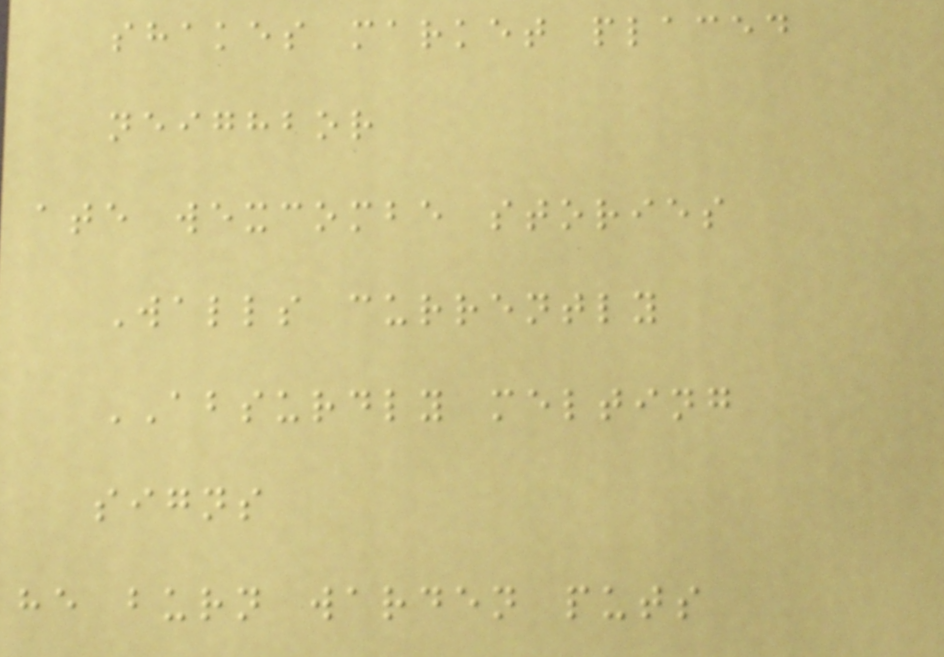shakes market placed
neighbor
ate wexcombe stories
Walls currently
ABSURDLY melting
signs
he burn warden puts
